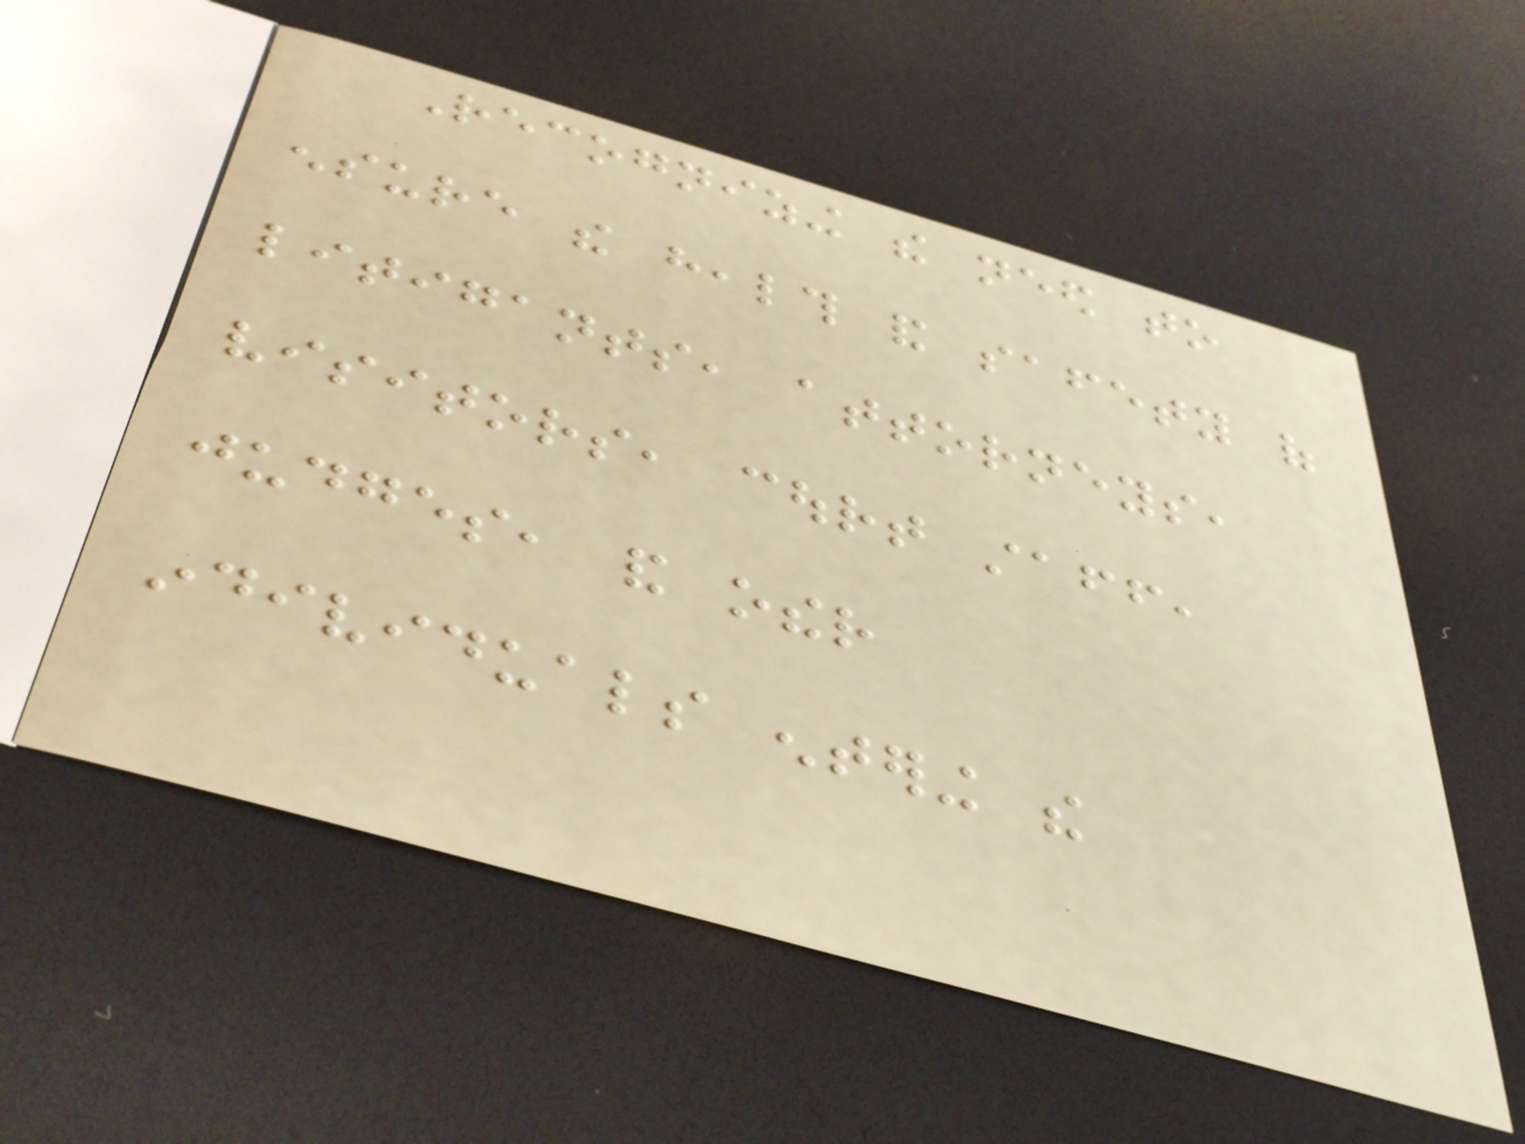Recognizing the need to
ensure the health and safety of
litigants, attorneys,
visitors, court staff,
judges, and other
individuals entering the
